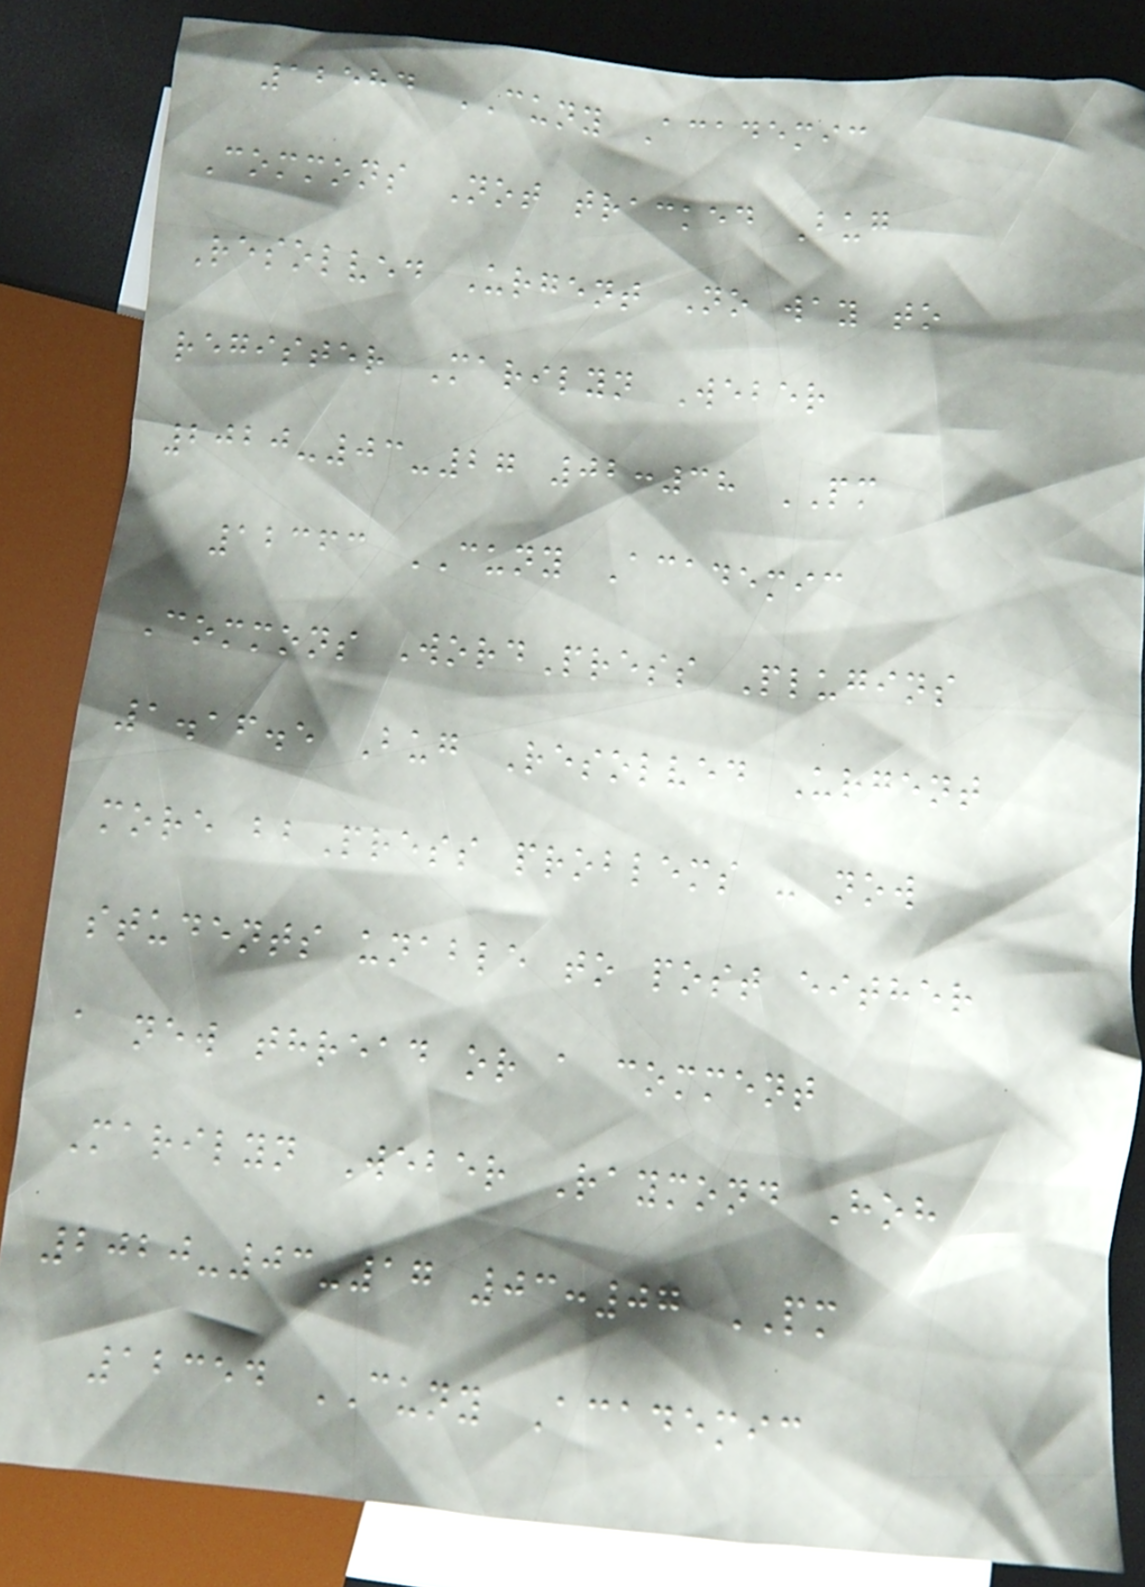12584 CUNY Academic
Commons Not tracked Bug
Resolved Urgent No way to
register Marilyn Weber
2020-03-27 02:38 PM
12363 CUNY Academic
Commons WordPress Plugins
1.16.5 Bug Resolved Urgent
more bbPress problems - now
students unable to post either
a new thread or a comment
Marilyn Weber Raymond Hoh
2020-03-17 03:07 PM
12354 CUNY Academic
